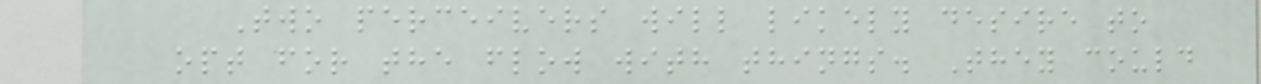Two perceivers will likely desire to
opt for the flow with things. They could
